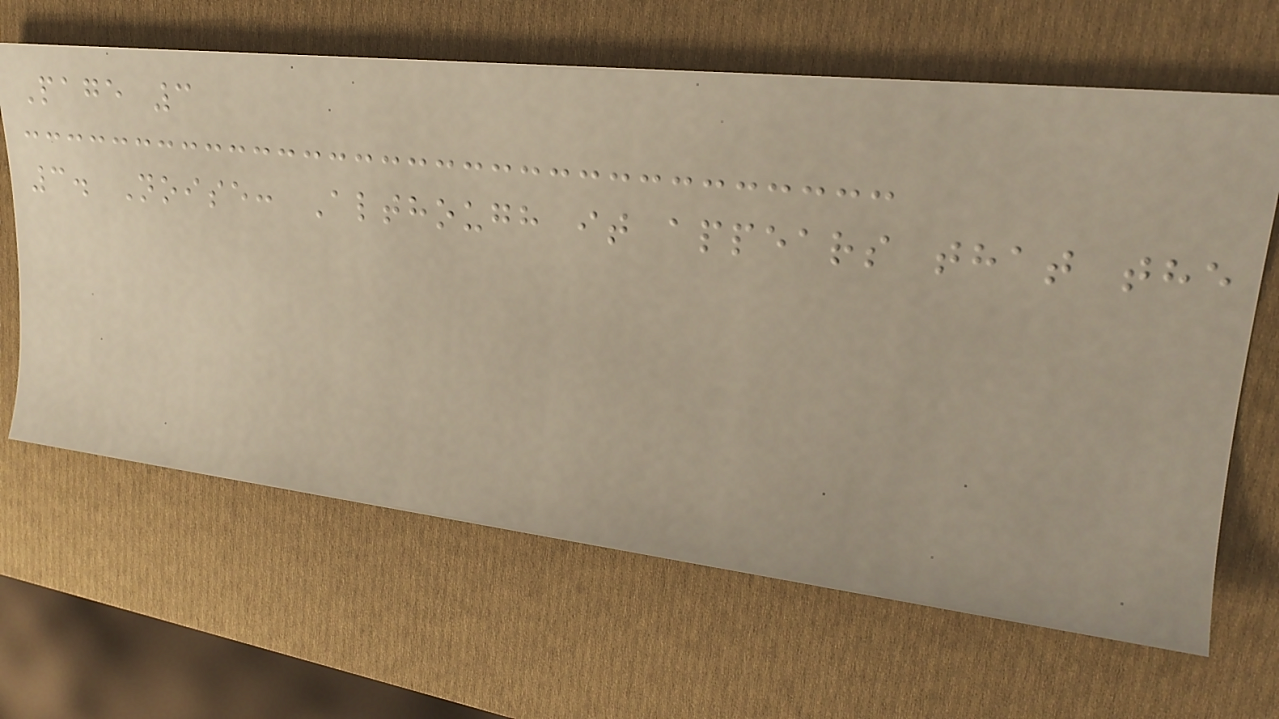Page 3
3. Noise: Although it appears that the
